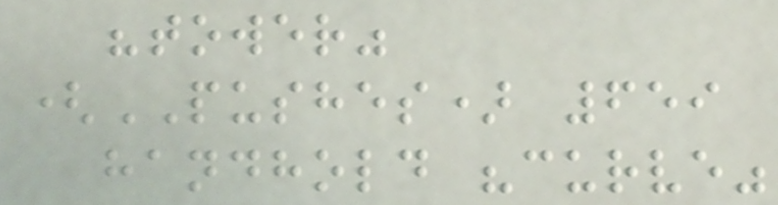"tower"
(PUSHES) 659
handhold "curve"
